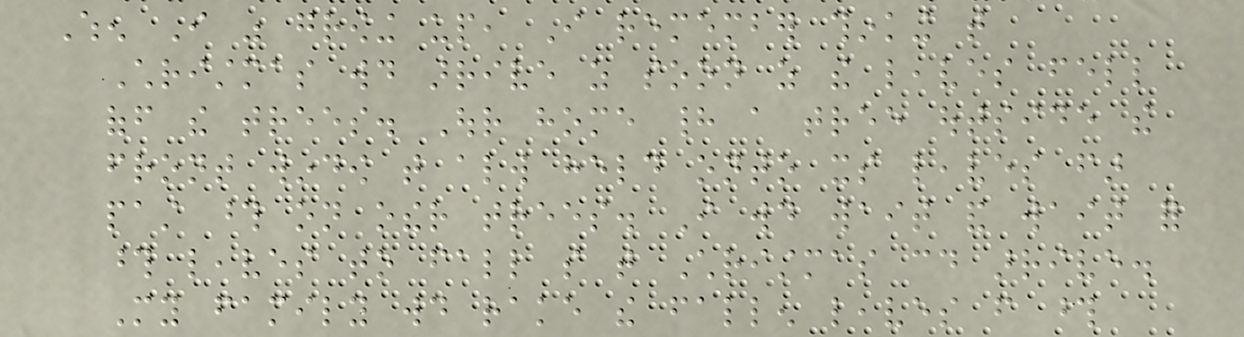When I was growing up, I remember thinking that
Christmas would arrive as soon as the leaves fell
off the trees. Our home had a tree outside the
front window that always held onto its leaves far
past those on other trees. I would wait and wait for
those leaves to fall so that Christmas could arrive.
My family would rake the fallen leaves from those
